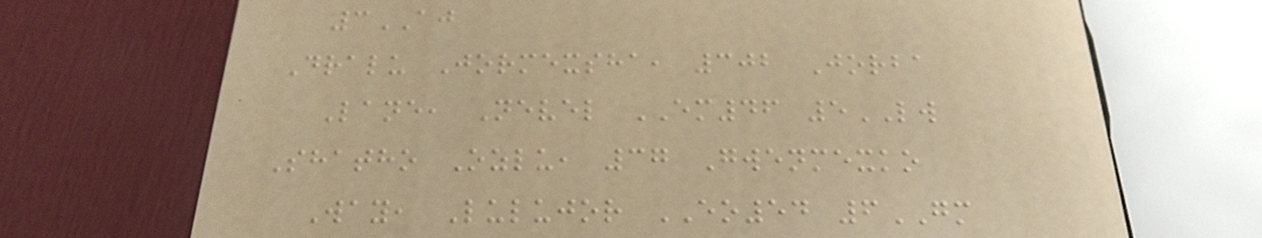3AJ
Dralu Jormexsha, 302 Jorba
Lane, Nevel EM46 5LW
Shatho Ozlu, 37 Gwenmexko
Way, Lulujor EO54 6GM
